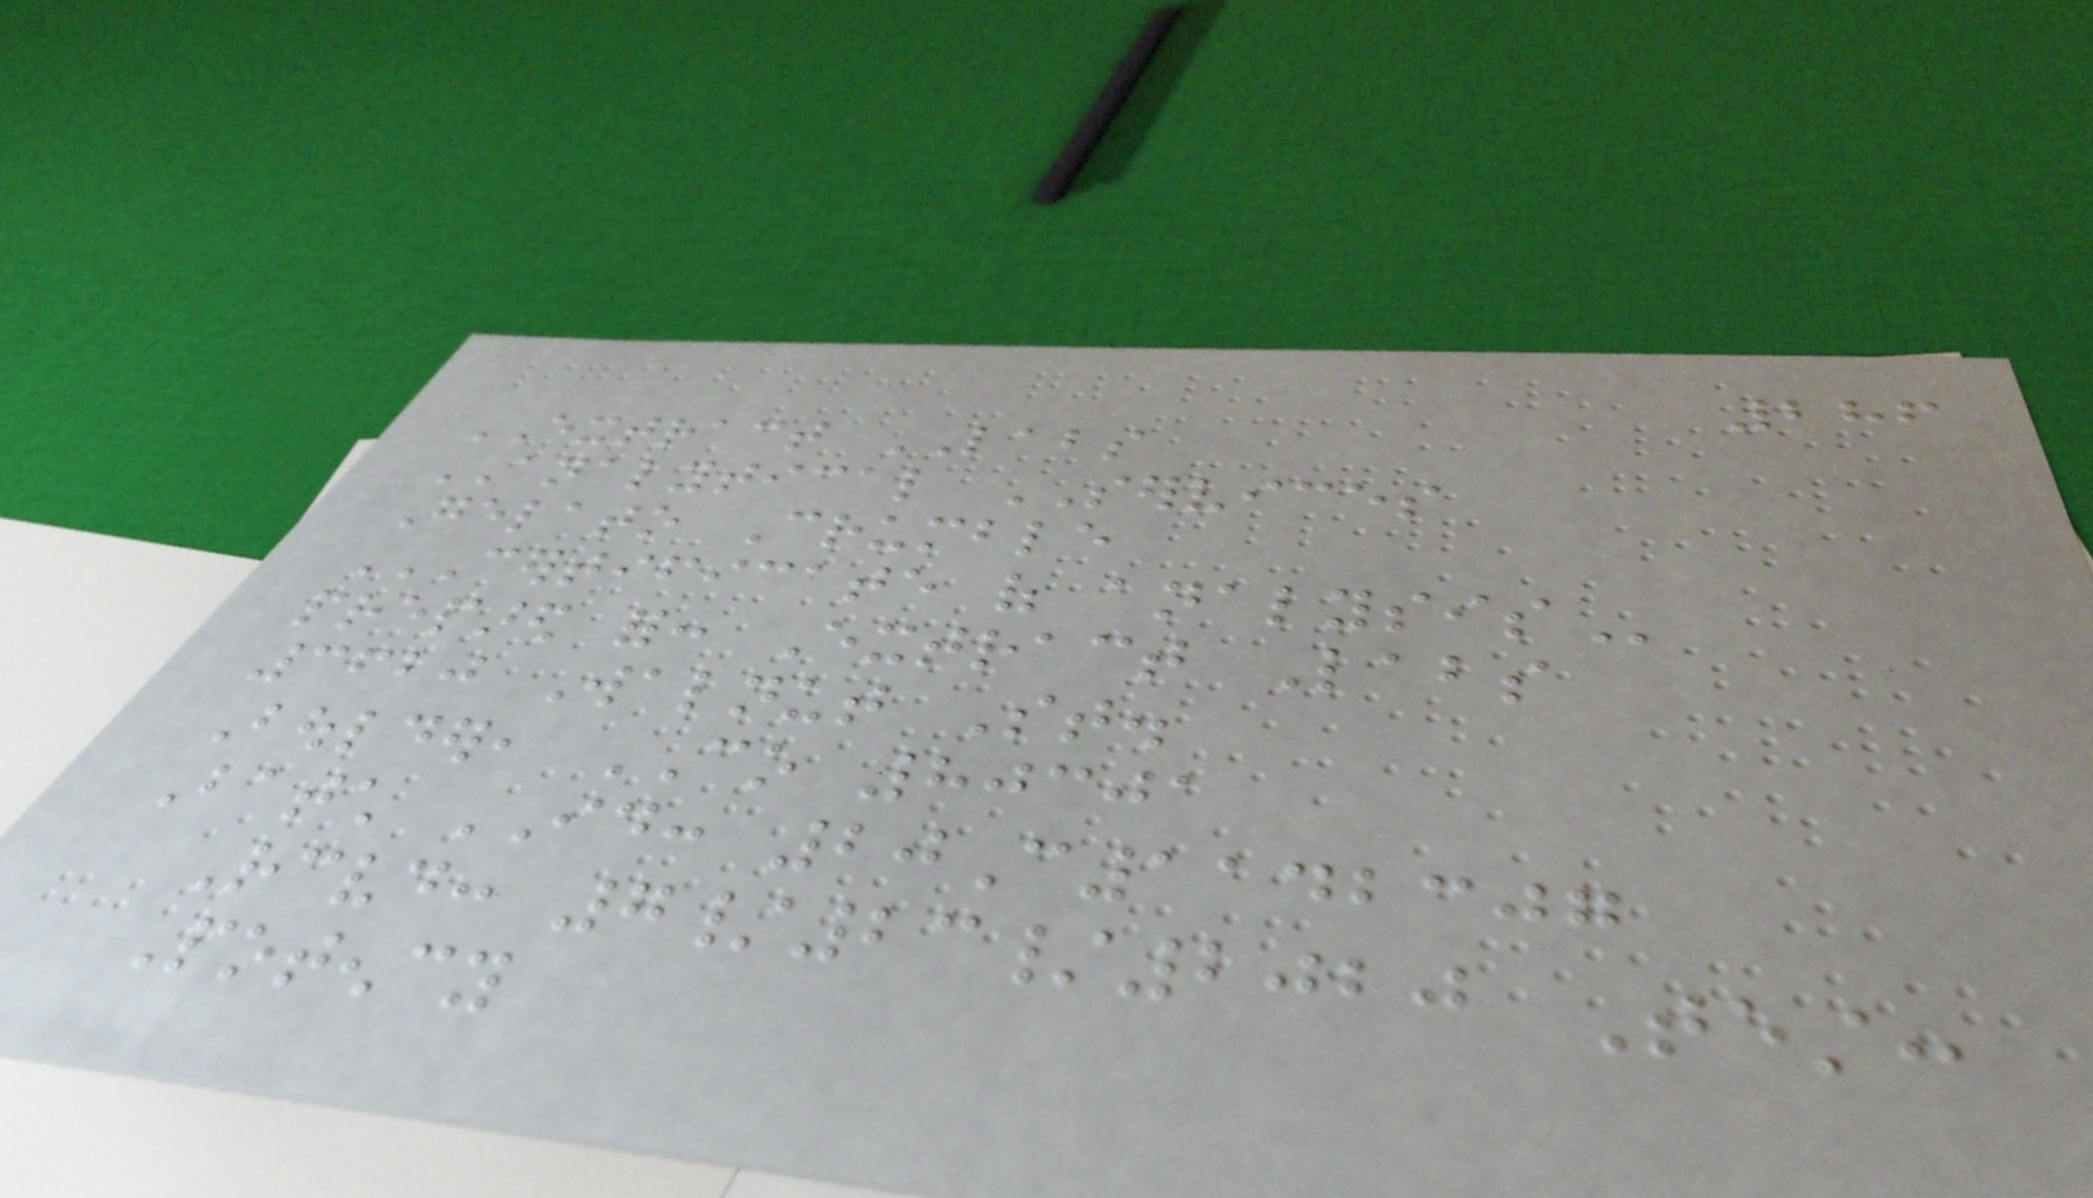286
EXTRACT LABS
ANALYTICAL SERVICES
Gelato Crumble
CERTIFICATE OF ANALYSIS
prepared for: Extract Labs
3620 Walnut St.
Boulder, CO 80301
Batch ID: 20C1142307
Received: 7/23/2020 Test:
Potency
